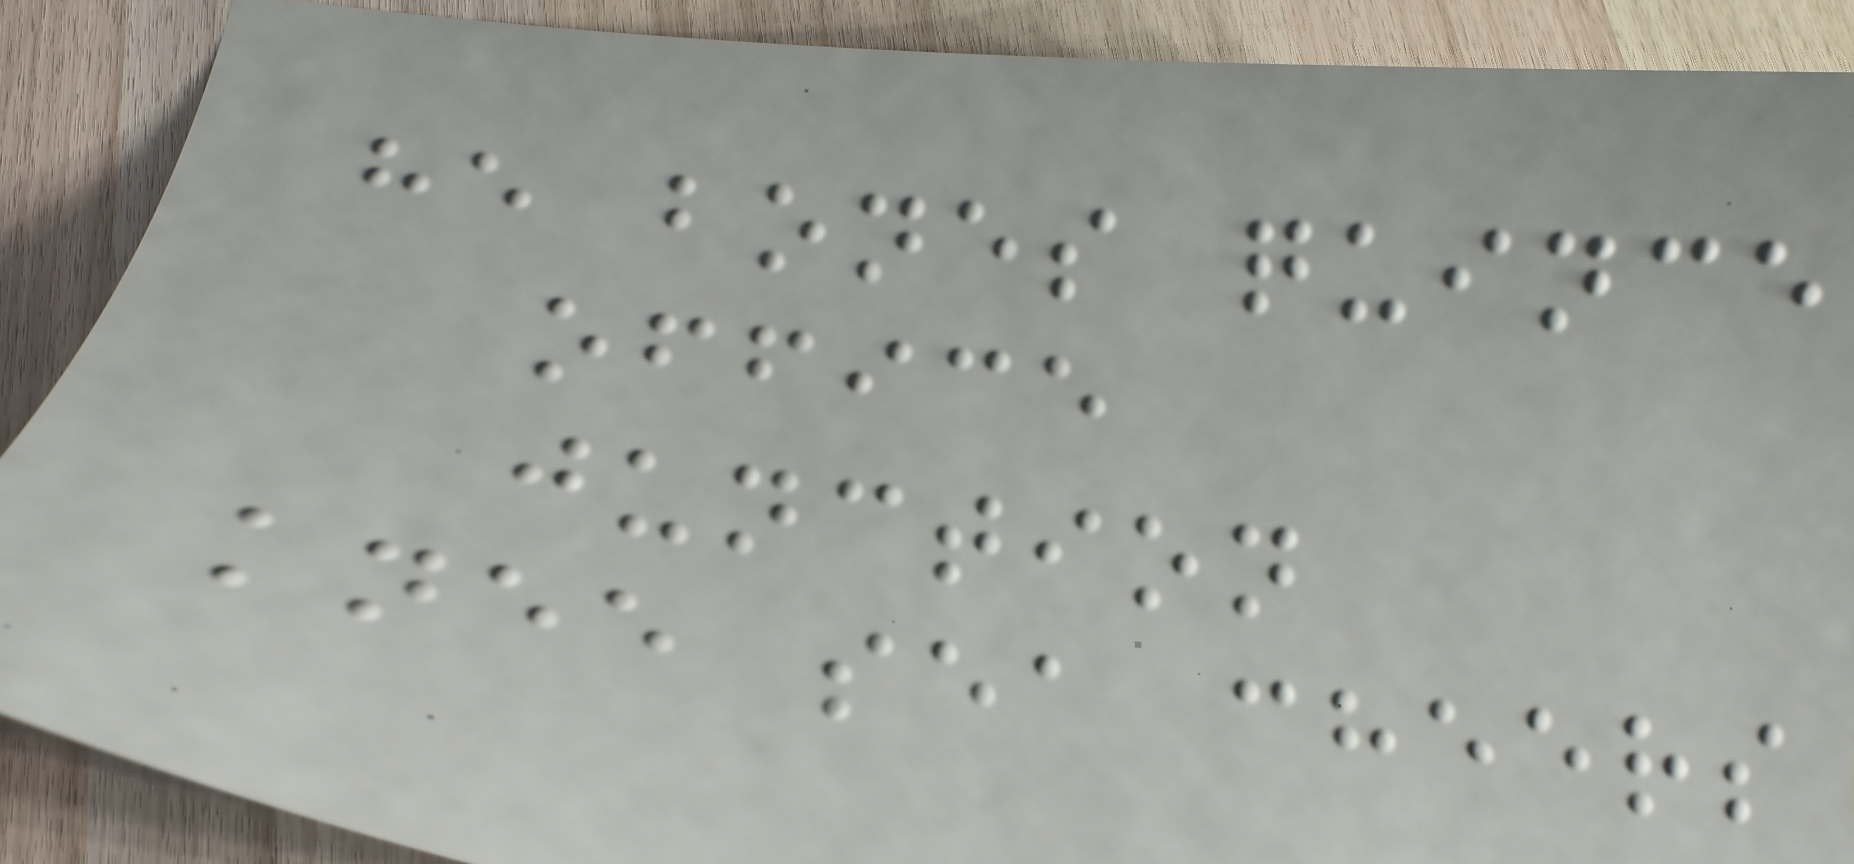he bones quince
office
junction
knee sea cheers
